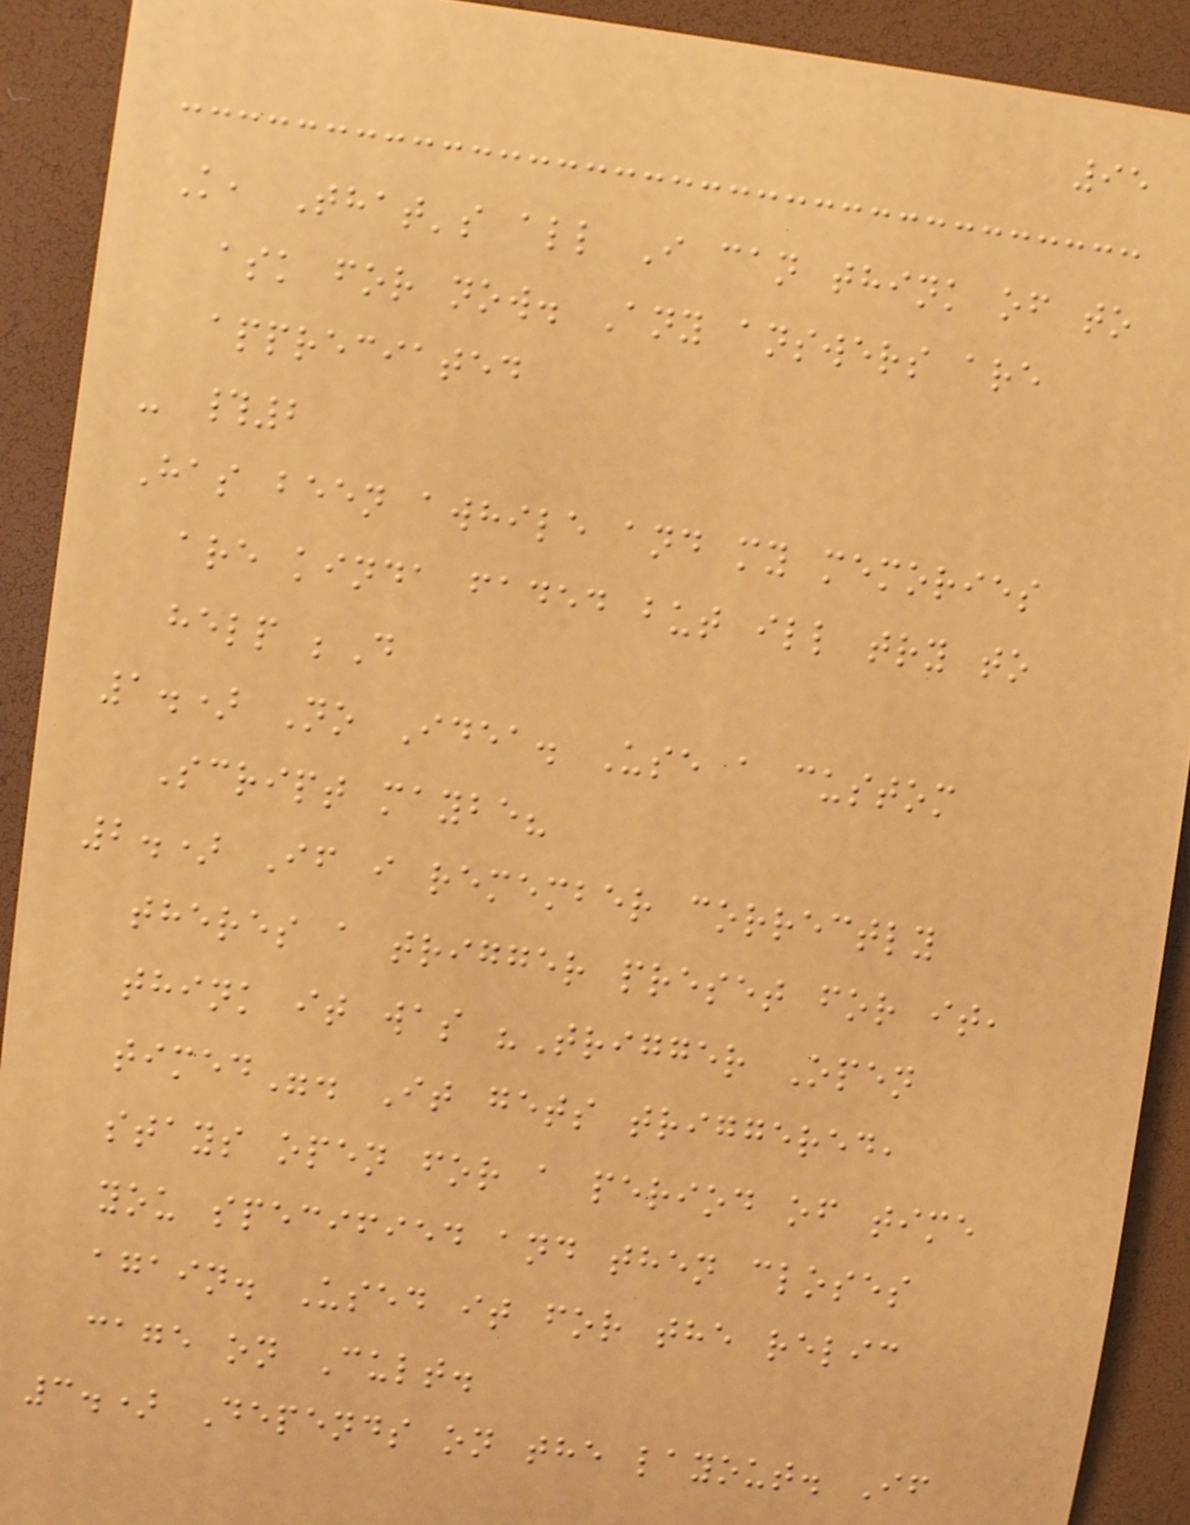95
K, That's all I can think of to
ask for now. Any answers are
appreciated
- #2
Has been awhile and my memories
are kinda faded but ill try to
help ;D
1.) No Idea. Use a custom
Script maybe?
2.) If i remember correctly
theres a trigger preset for it,
think it was "Trigger Open
timed". It gets triggered,
stays open for a period of time
you specified and then closes
again. Used it for the relic
cage on Cult.
3.) Depends on the layout. If
